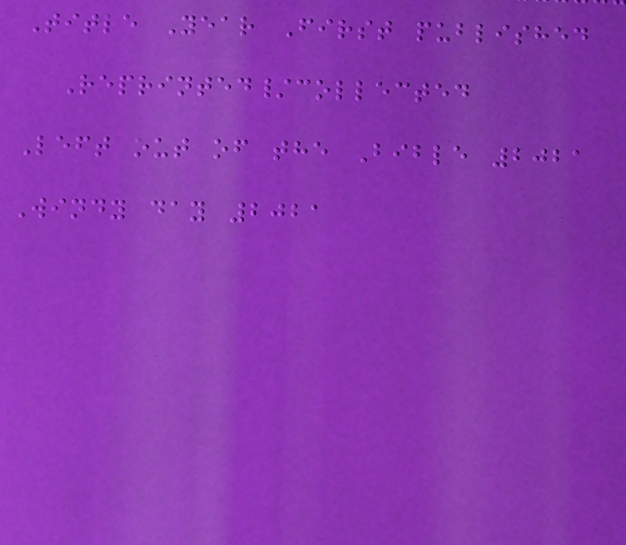Title Year First published
Reprinted/collected
Left out of the Bible 2021
Windy day 2021
